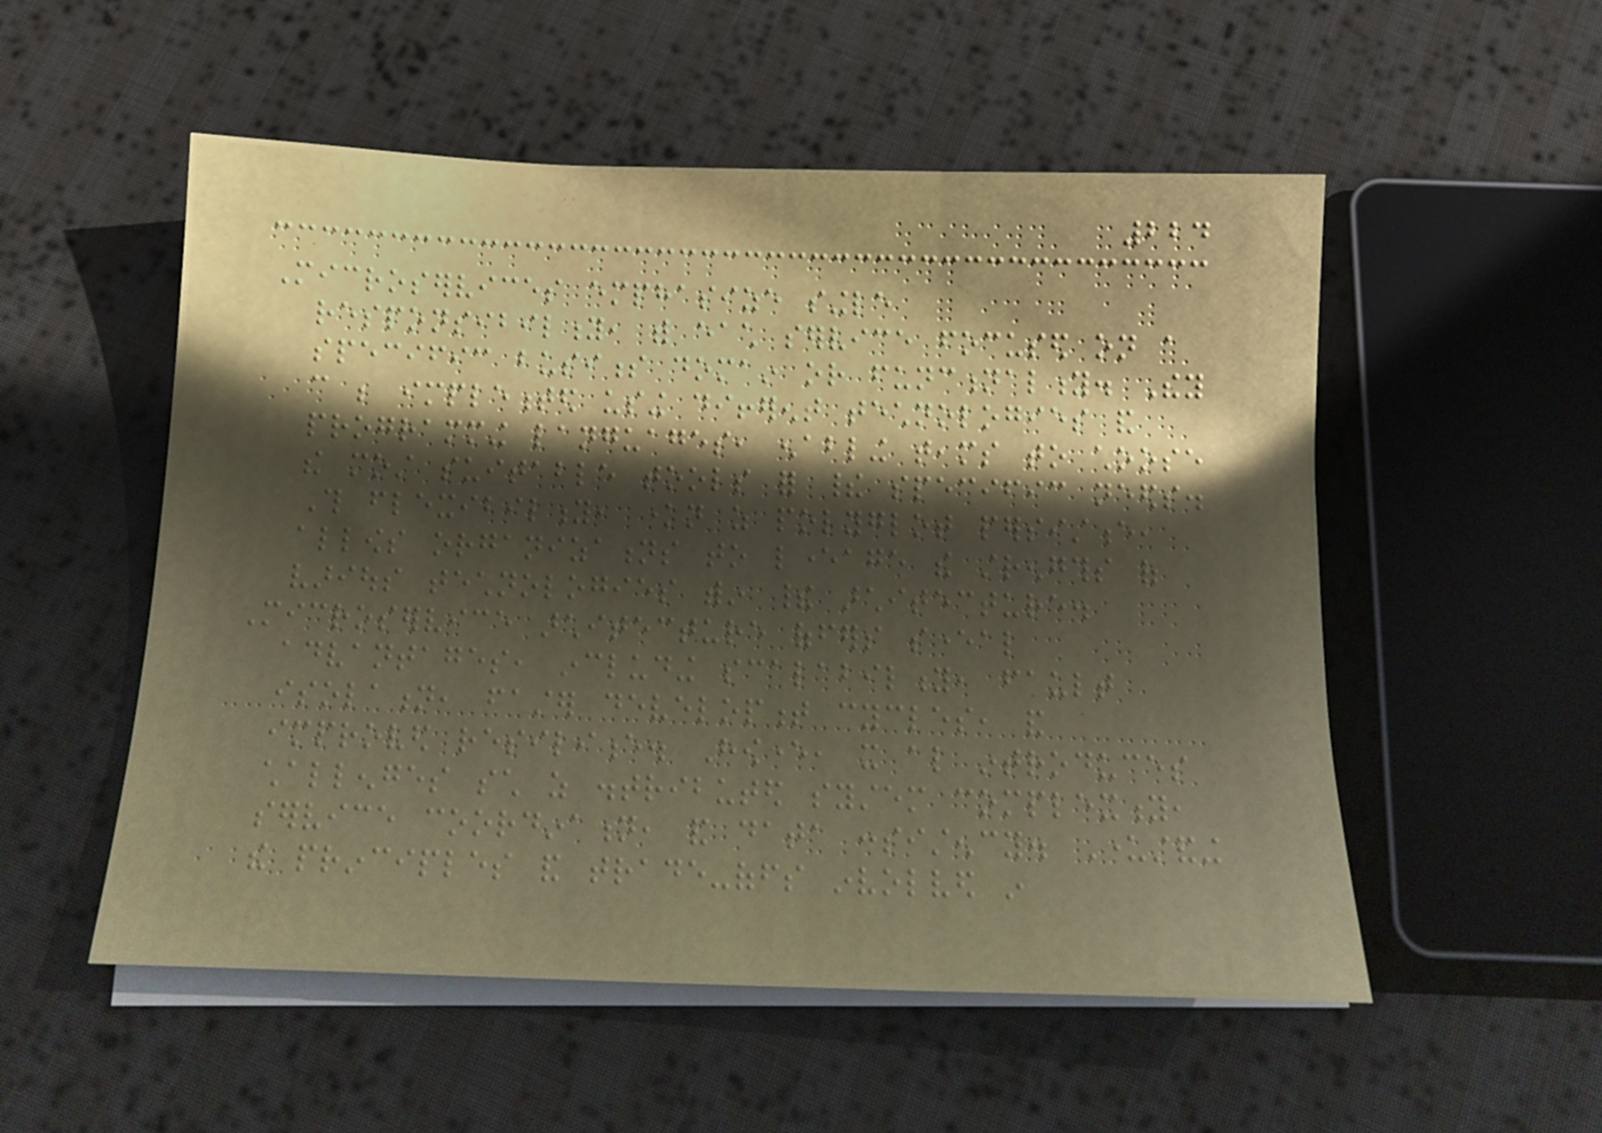224
Microservices emphasize single
responsibility, with each service focused on a
specific business domain or functionality. They
can be implemented using different technologies and
programming languages, enabling teams to choose
the most suitable tools for their specific needs.
This flexibility, known as polyglot persistence,
allows organizations to leverage the strengths of
various technologies within their architecture.
Microservice architecture offers several
advantages, including scalability, fault
isolation, faster development cycles, and
improved resilience. However, it also introduces
challenges such as distributed system complexity,
service coordination, and data consistency. Understanding
the principles and trade-offs involved in
